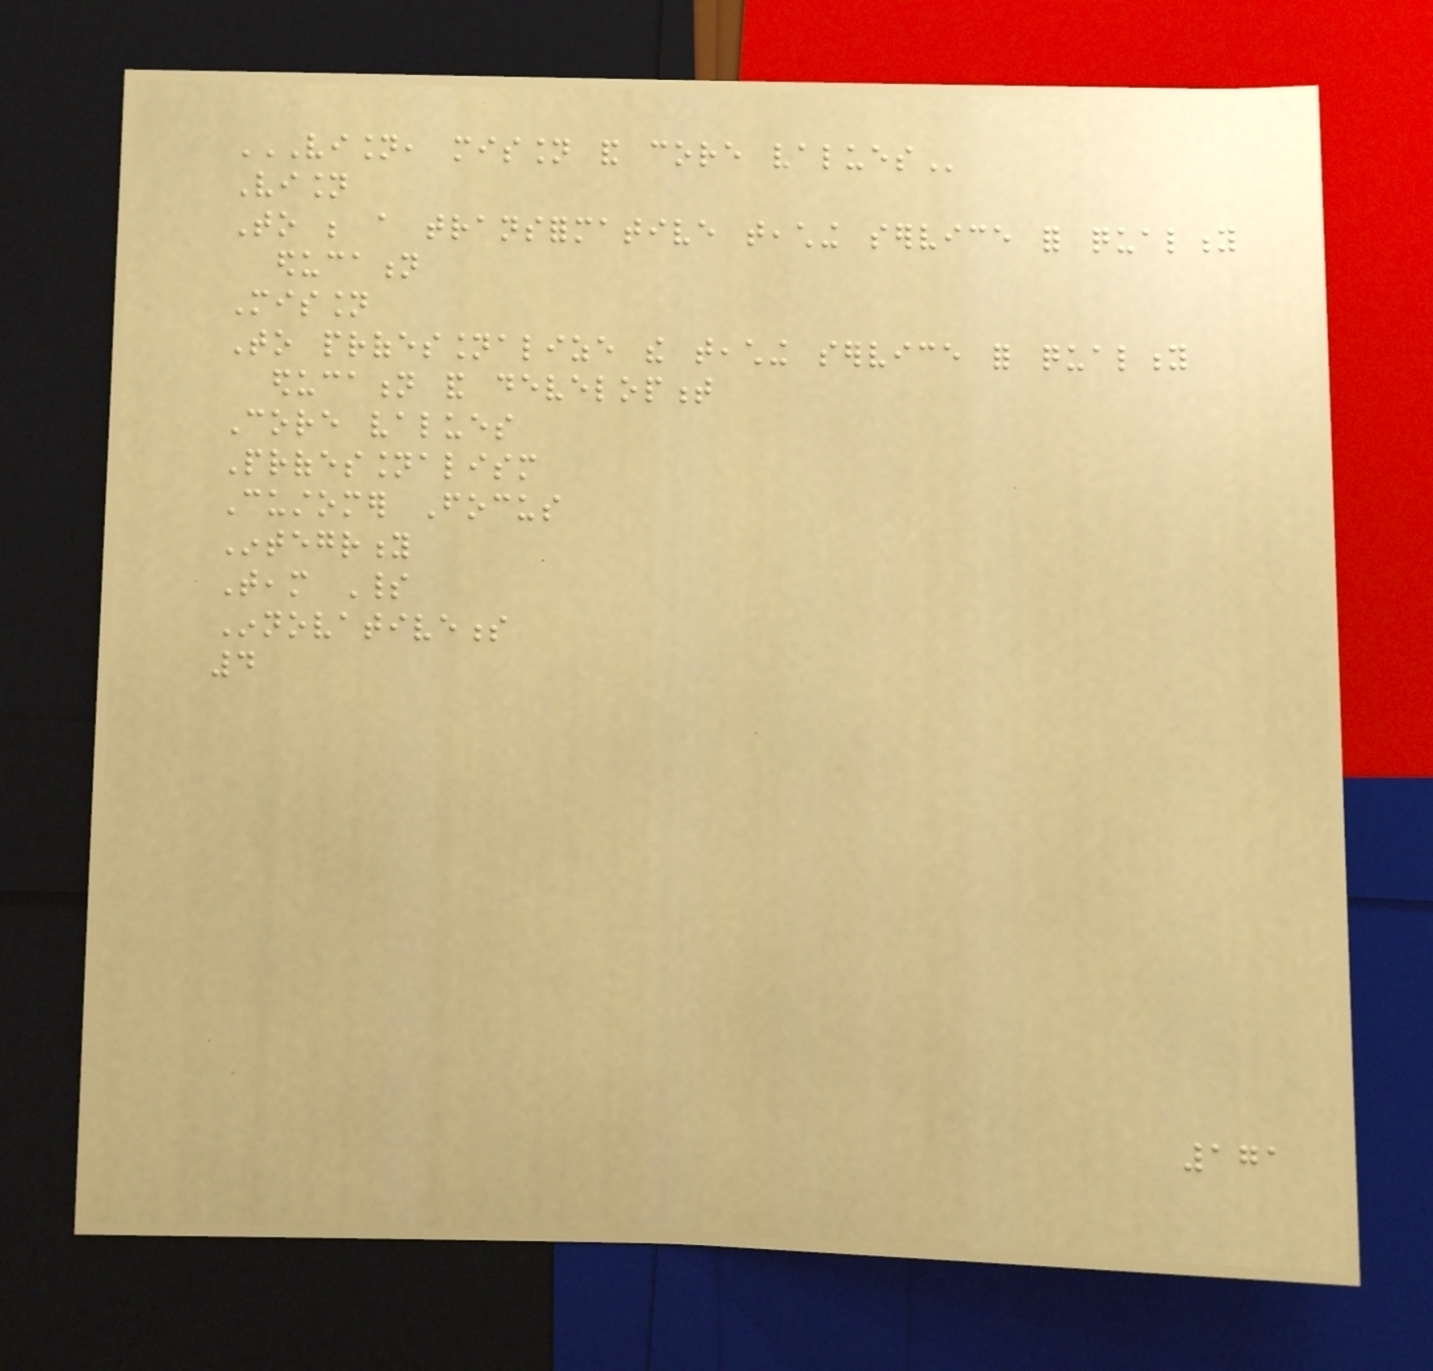VISION, MISSION AND CORE VALUES
Vision
To be a transformative teaching service for quality
education
Mission
To professionalize the teaching service for quality
education and development
Core values
Professionalism
Customer Focus
Integrity
Team Spirit
Innovativeness
4
171
